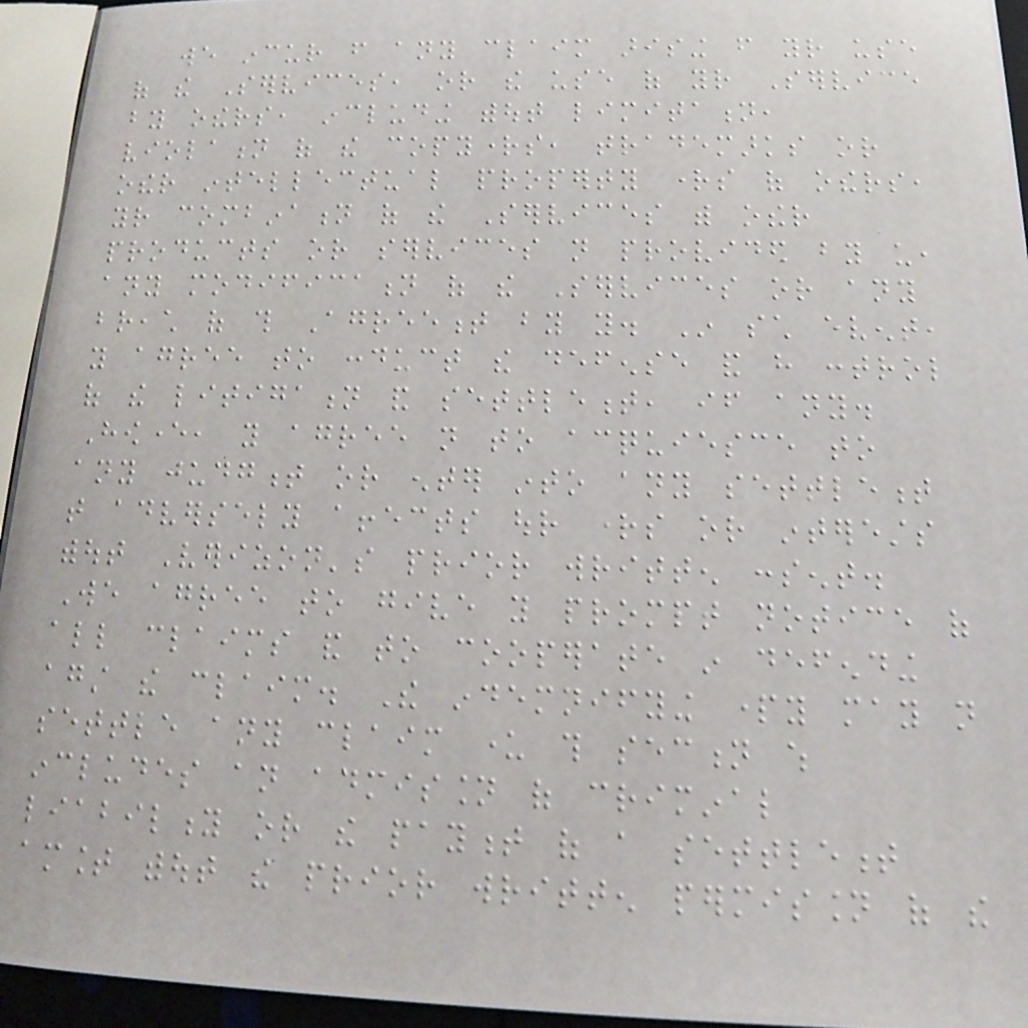we incur from any claim arising from your use
of the Services, or the use of your Service
by others, including without limitation,
violation of the copyrights, trademarks or
other intellectual property rights of others,
your combination of the Services with other
products or services not provided by us,
any modification of the Services or any
breach of this Agreement by you. In such event,
you agree to conduct the defense and have control
of the litigation and settlement, if any.
However, you agree not to acquiesce to
any judgment or enter into any settlement
that adversely affects our rights or interests
without Verizon's prior written consent.
We agree to give you prompt notice of
all claims and to cooperate in defending
against the claim. The indemnifying party may not
settle any claim under this section which
includes an admission of criminal
liability or the payment of a settlement
amount without the prior written permission of the
